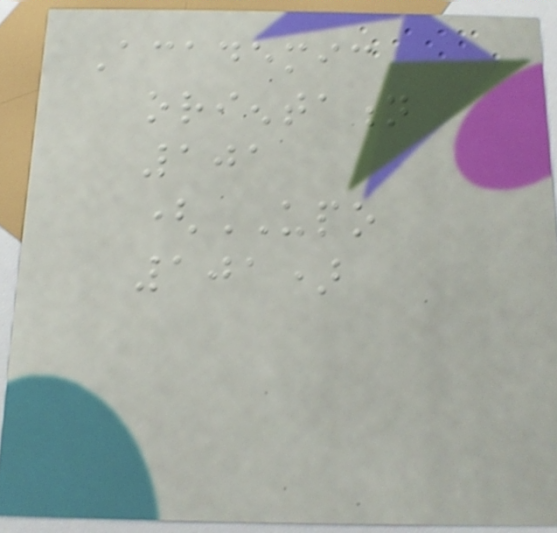Academic
orientation
101
(UPO
101)
